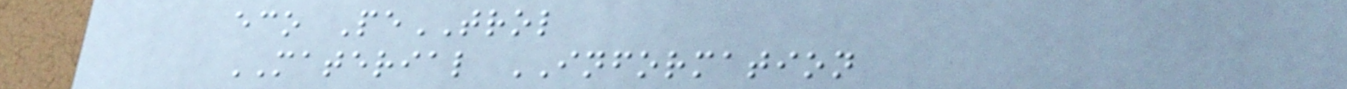eco PeTROL
MATERIAL INFORMATION
